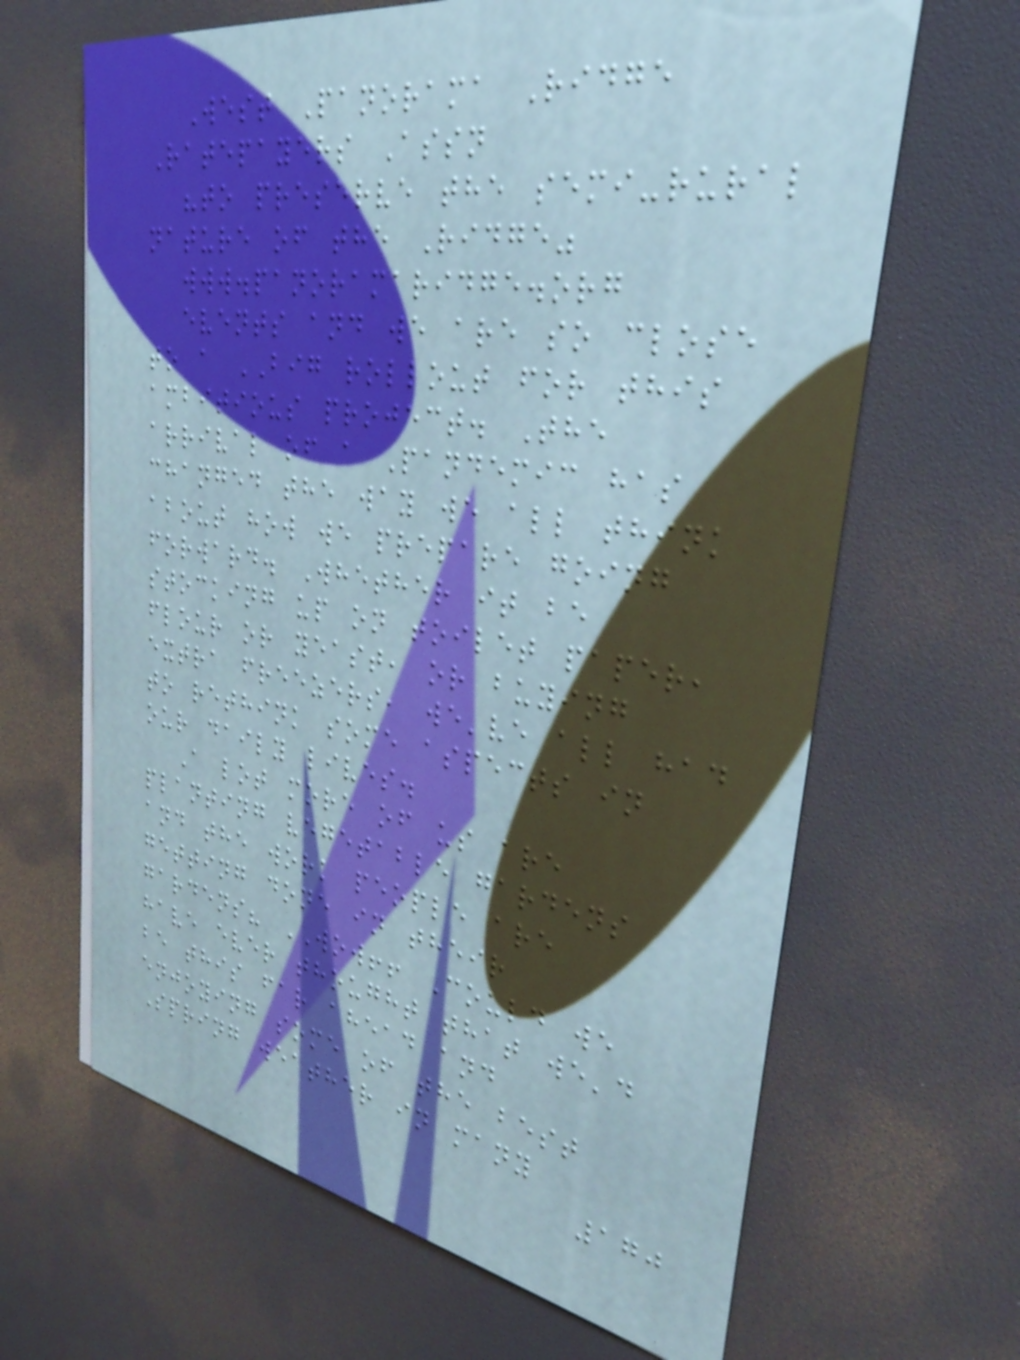West Panorama Ridge
Ratepayers Assn
"to preserve the semi-rural
nature of the Ridge"
www.panoramaridge.org
events and we are so close
to a BIG rollout for this
ambitious project. The
arrival of a Pandemic has
changed the way we all think
about how we prepare going
forward. Whether it be
stocking up on toilet paper,
flour or yeast, or buying
extra freezers, we've all had
to rethink some aspects in
our daily lives.
A lot more of us are
planting vegetable gardens
and the work people are
getting done in their
gardens? WOW!! Could we
have ever thought that we'd
be this far ahead and
enjoying some of the best
Spring weather in many
170
